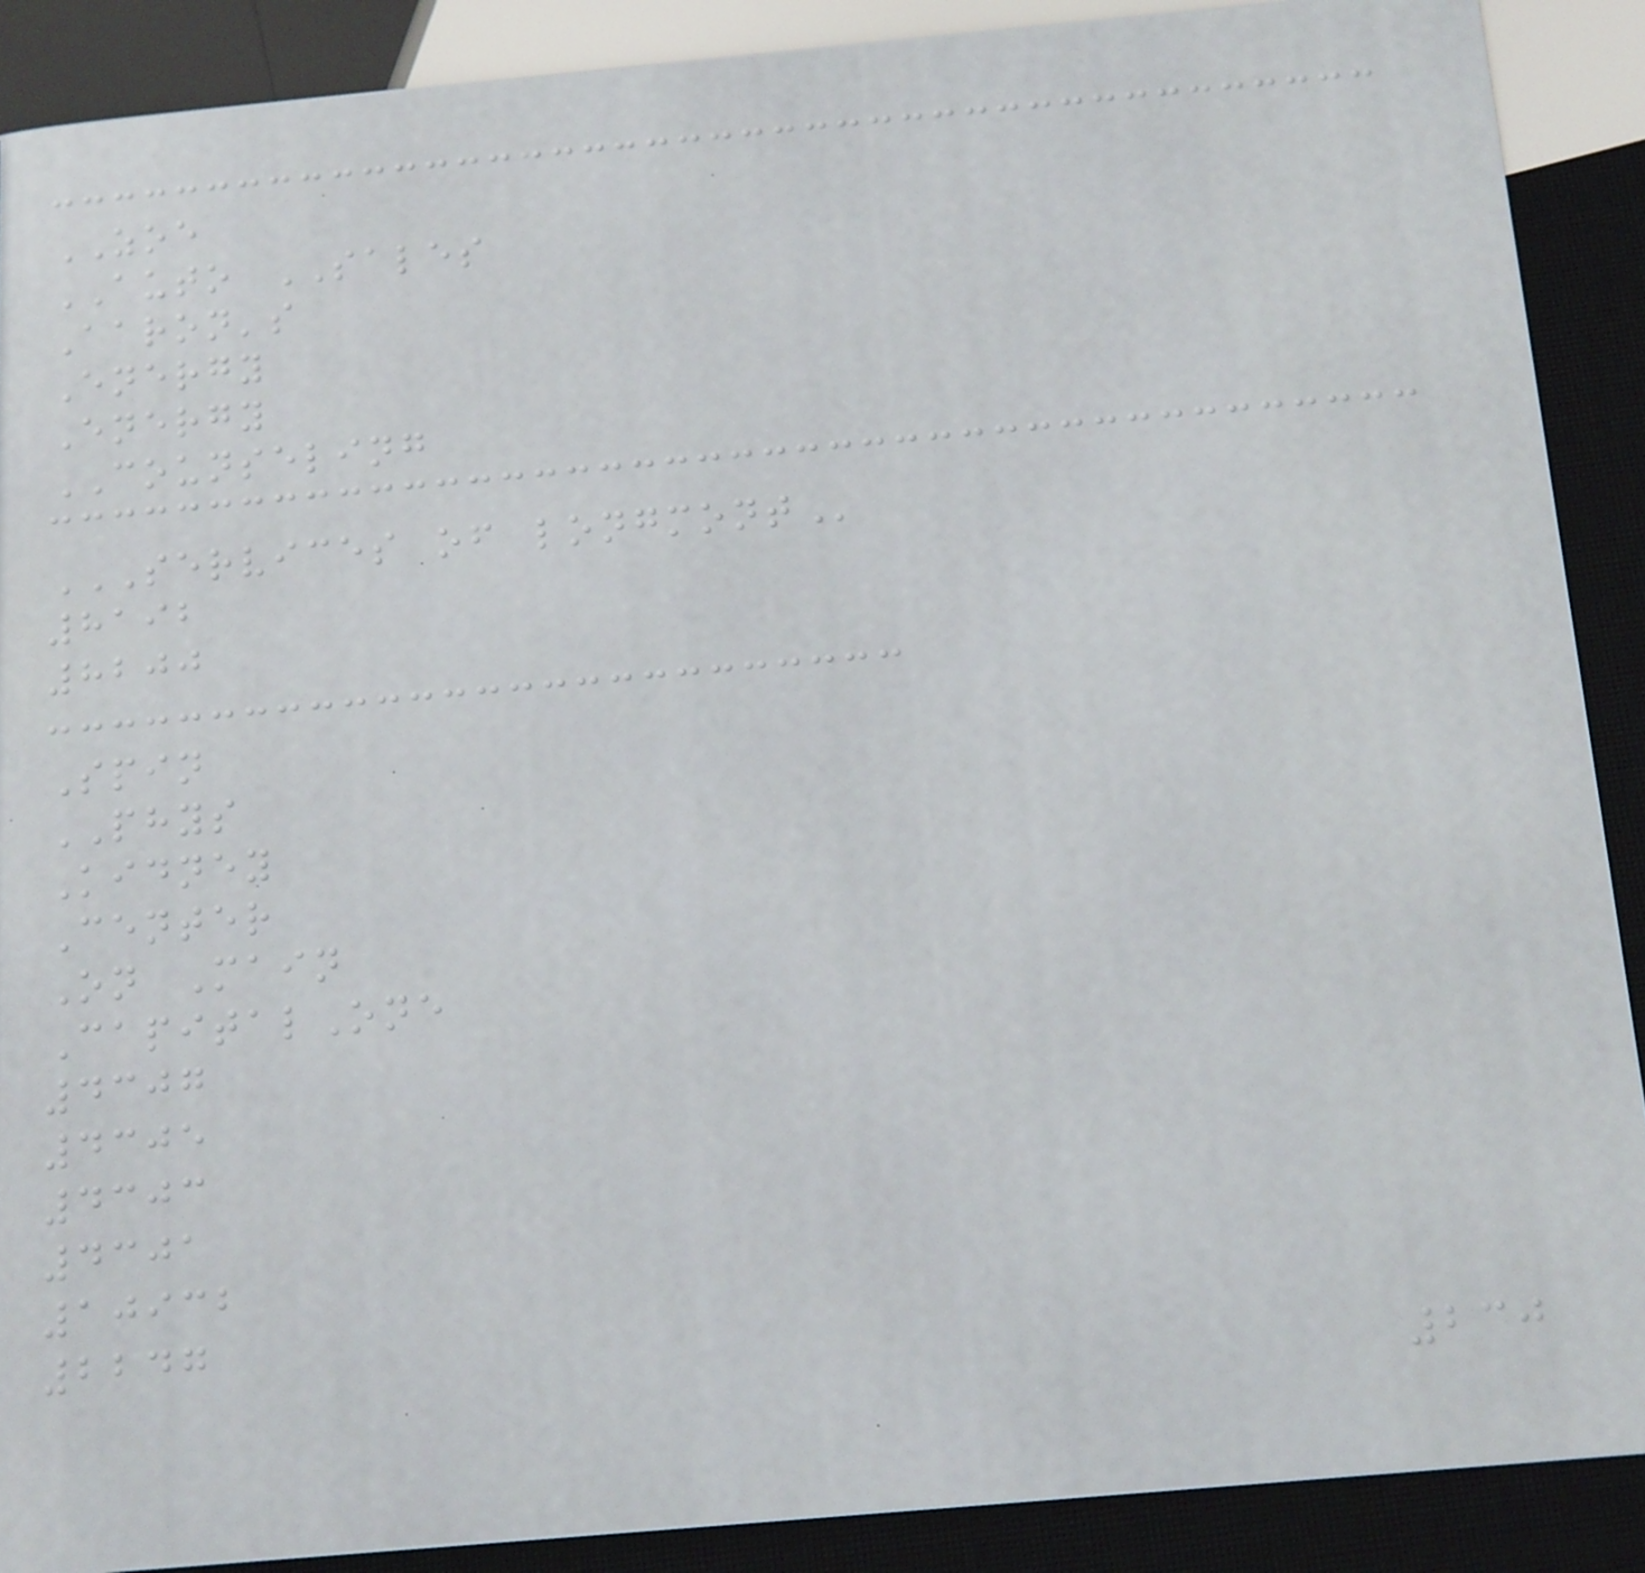ZOE
AUTO SALES
Aaron's
Energy
Energy
COUNSELING
SERVICES OF LONGMONT
8192
8200
Spin
PHYS
Kidney
Center
On Main
CapitalOne
4307
4305
4303
4301
10932
2247
230
